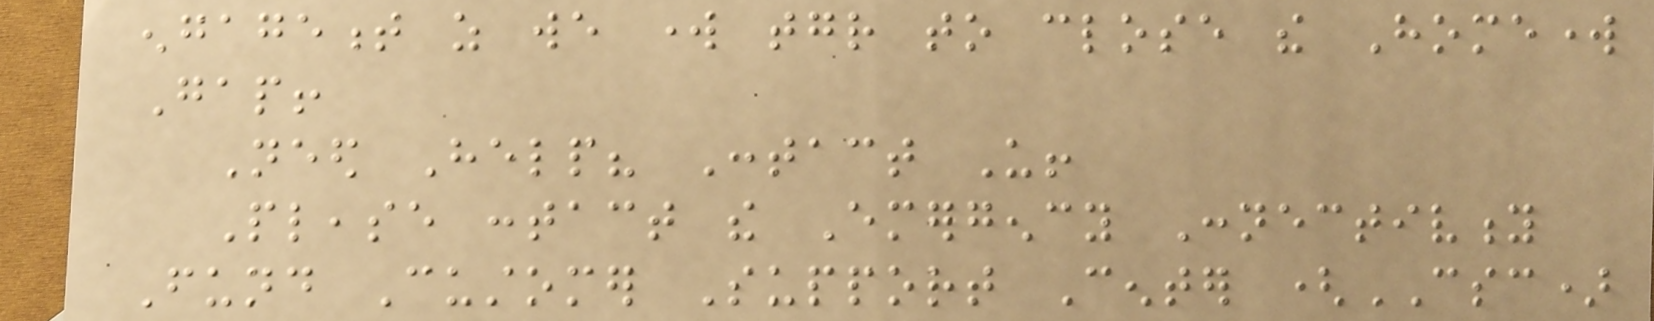engagement as we work together to close the Homework
Gap!
Need Help? Contact Us!
Please contact the Emergency Connectivity
Fund Customer Support Center (CSC)
